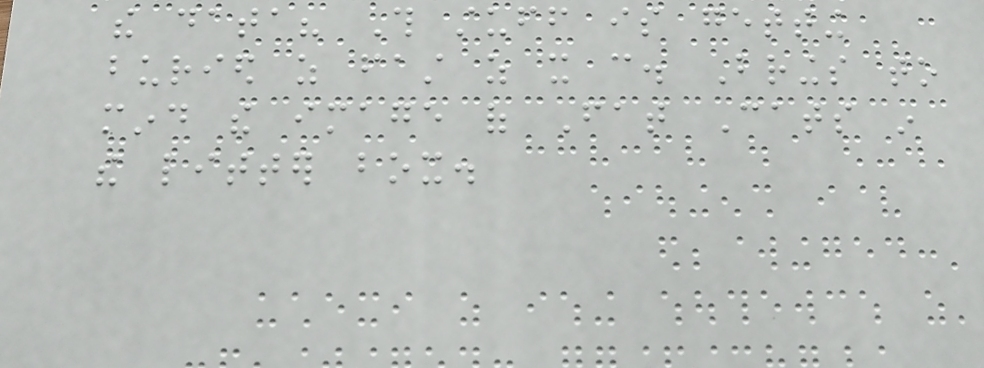the data? This stuff is getting
buried as fast as it can. Brings to
mind the image of Fat Cats in
the litter box.
